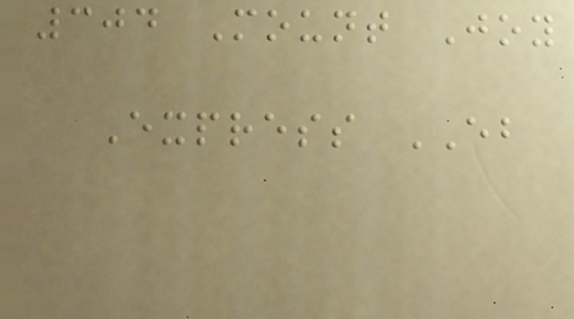304 Mount Joy
Express EB
